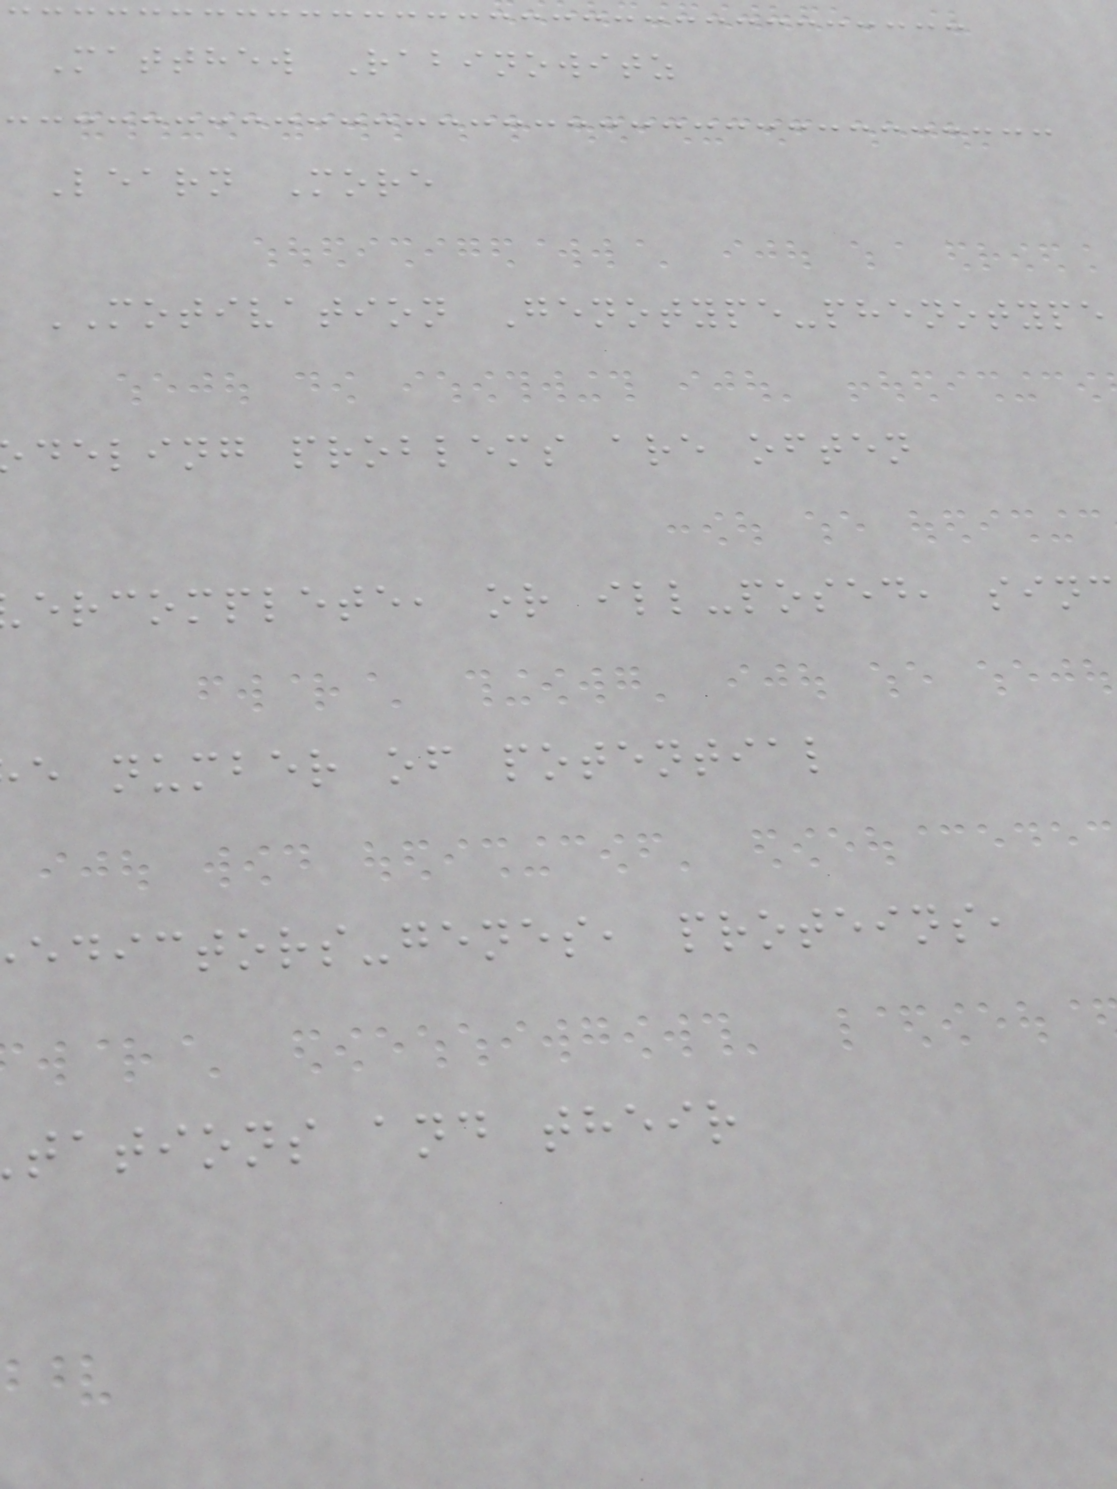Matthew Rabinowitz
Learn More
MOTIVATION Genotype-phenotype
deling problems are often
ercomplete, or ill-posed, sin
e number of potential
edictors-genes, proteins,
tations and their
